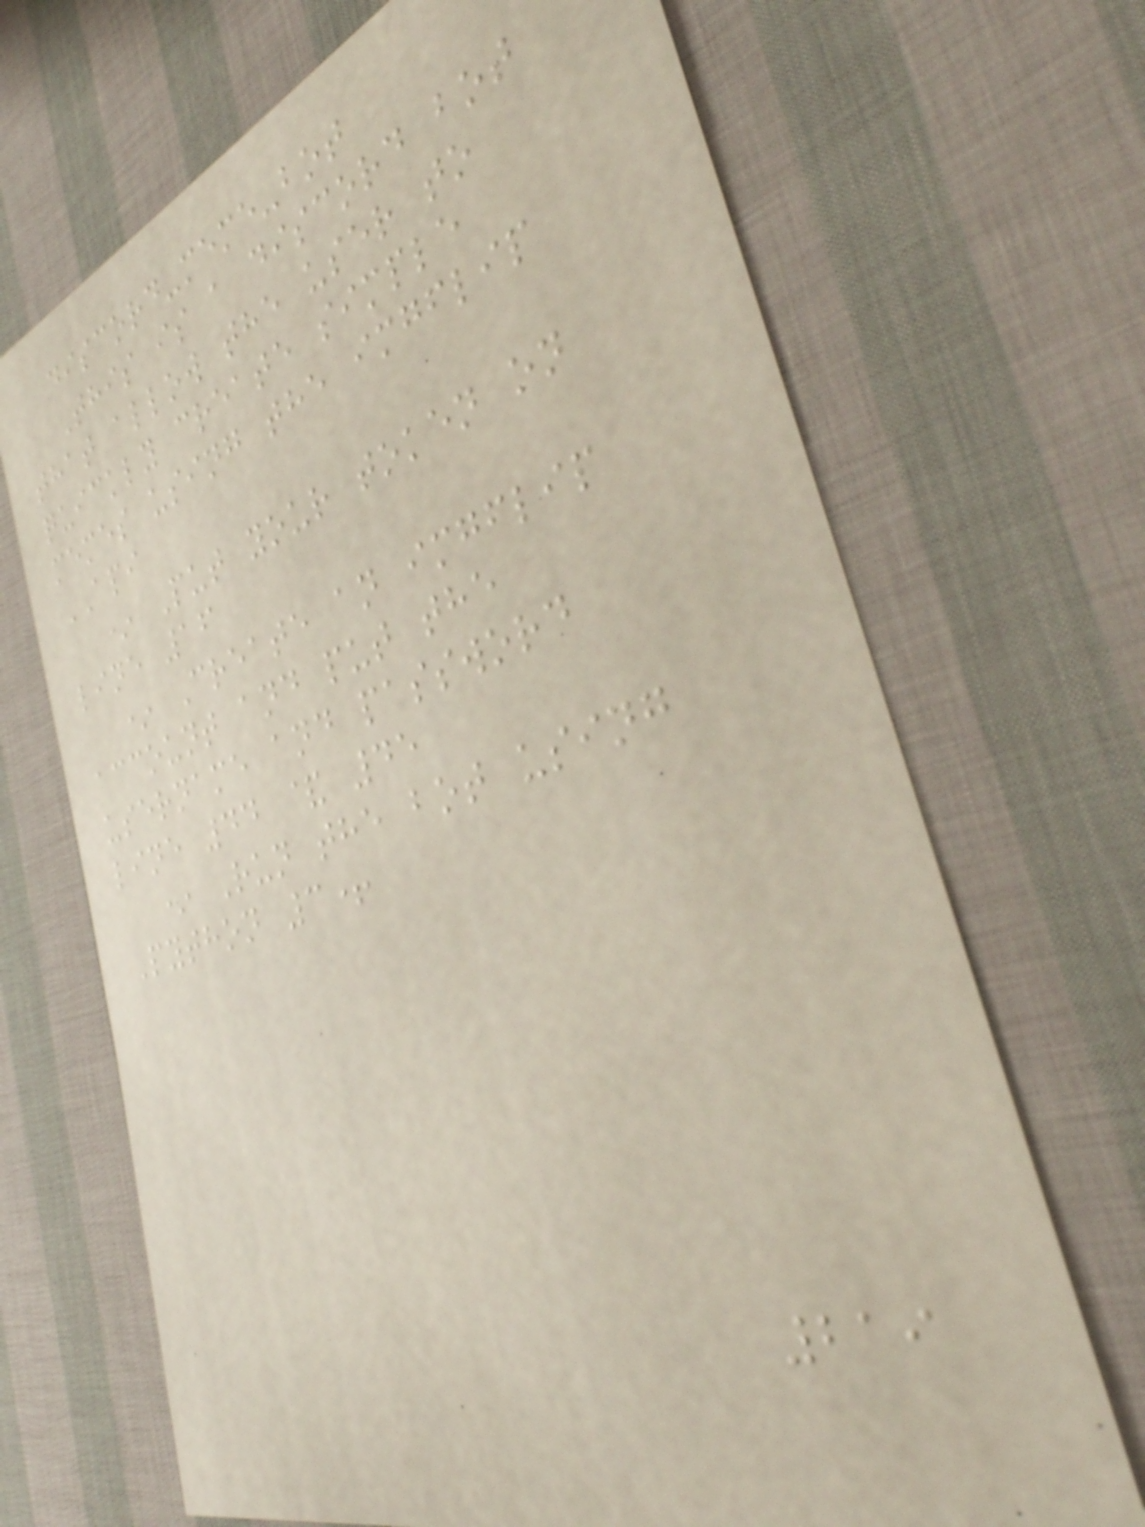discord-meme-bot
This is a discord bot
that allow the user to
quickly create simple
memes using the imgflip
API
* Put your token on
line 16
* Create an imgflip
account and put the
username and password
line 44 & 45
* Run the bot using
Python 3+
219
